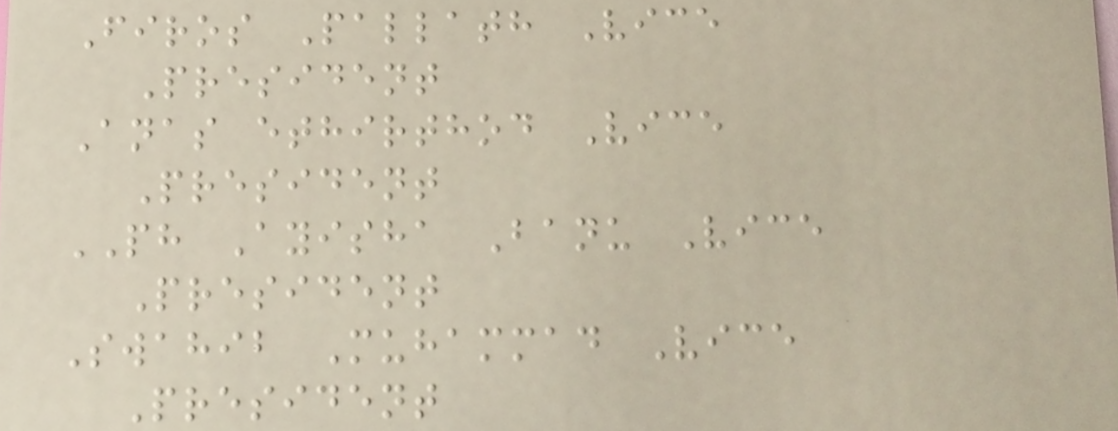Firos Pallath Vice
President
Anas ethirthod Vice
President
PH Ayisha Banu Vice
President
Swahib Muhammad Vice
President
